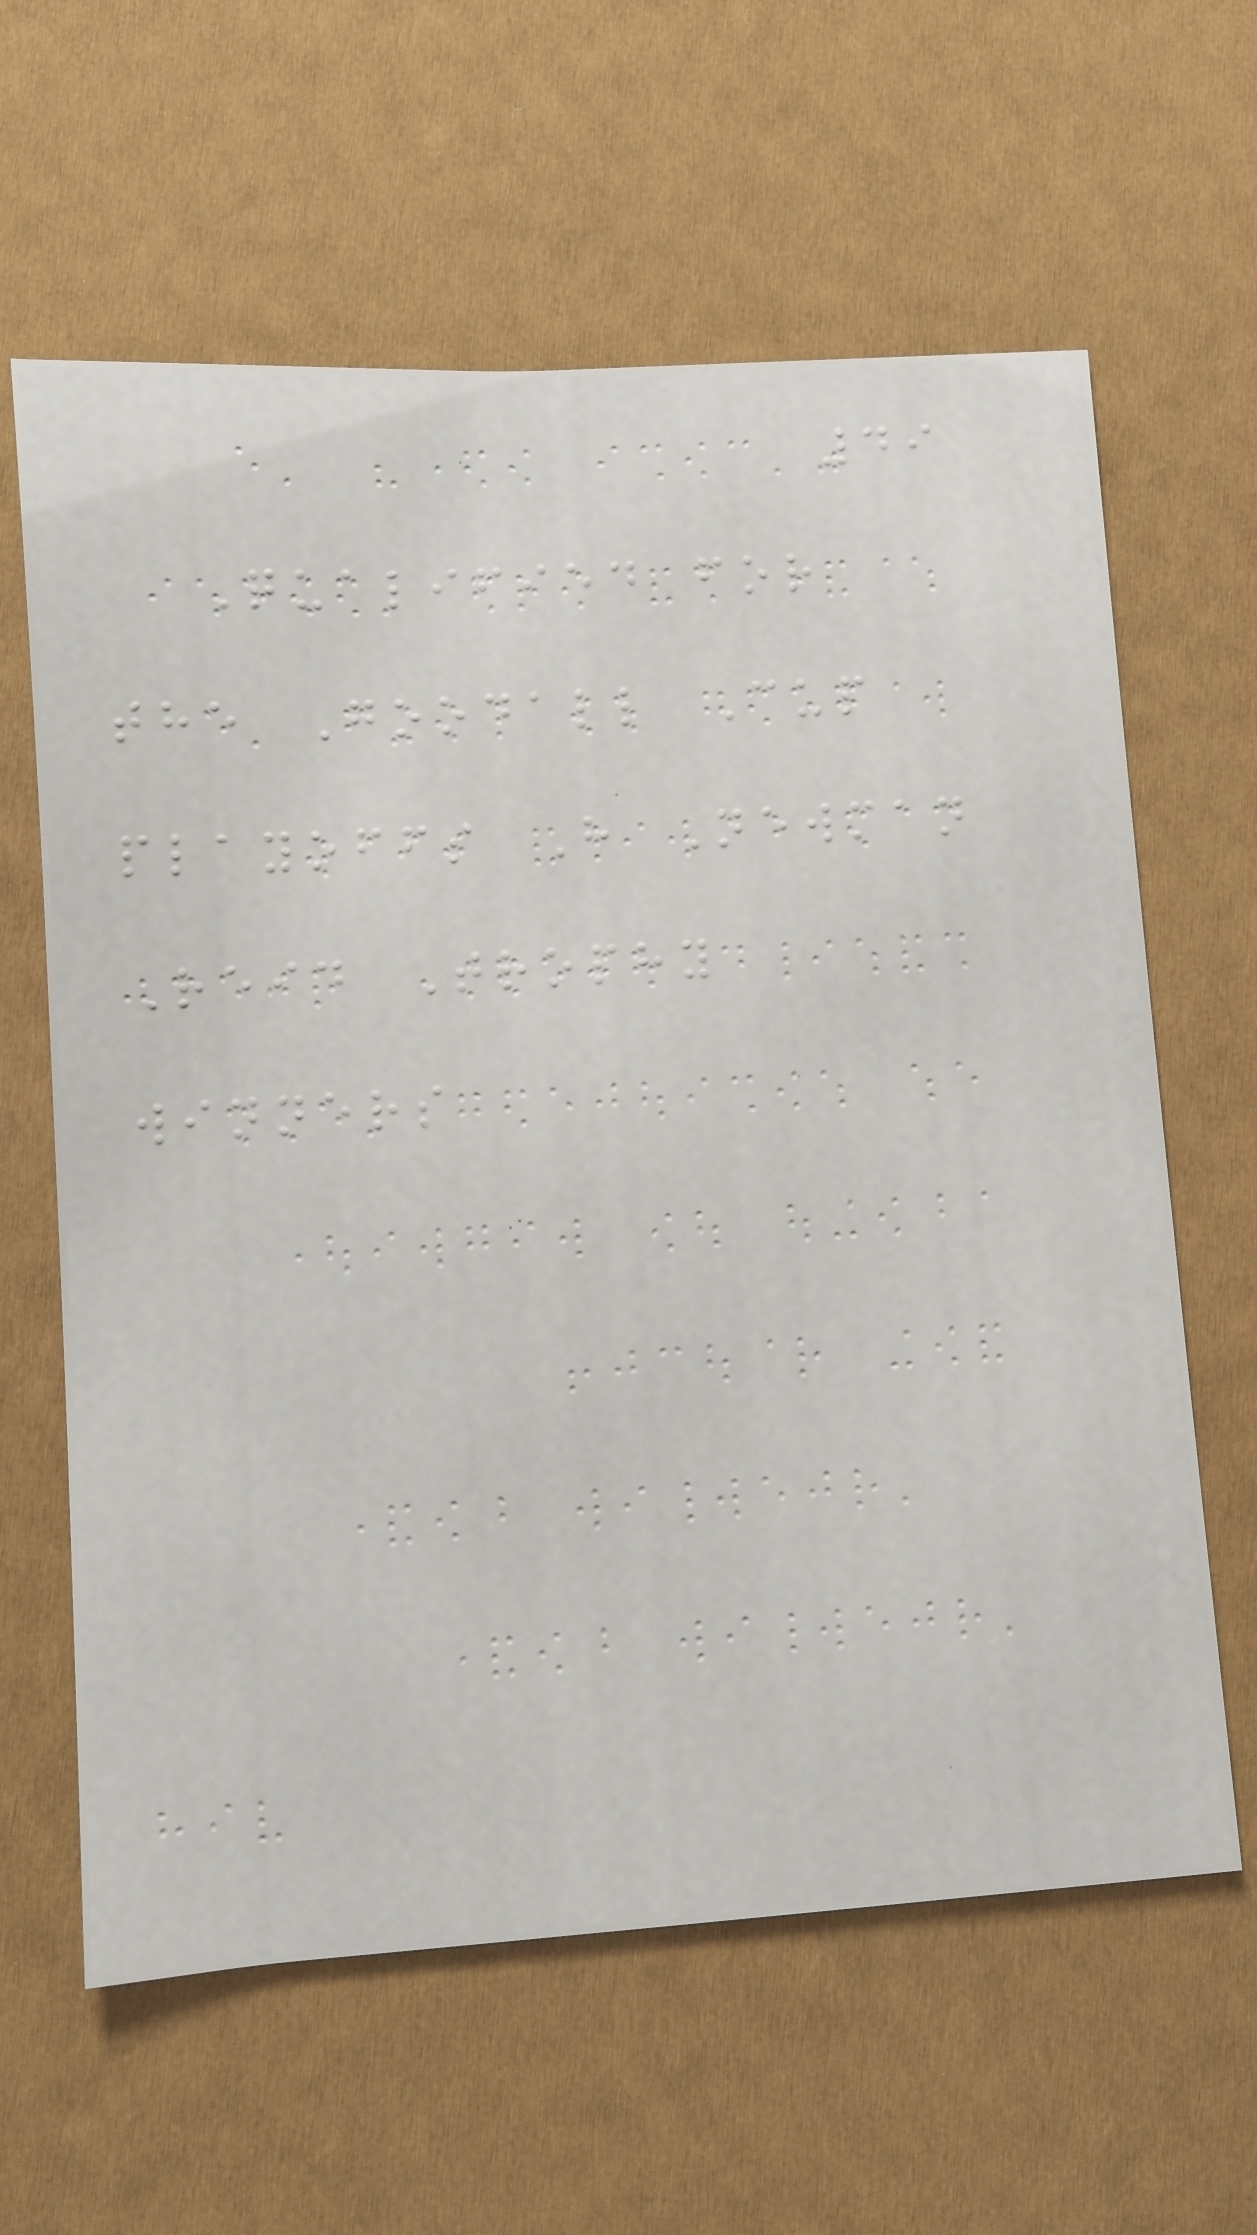49
Qualified for
the Goodall Cup
playoffs H Newman
Reid Trophy
winners
